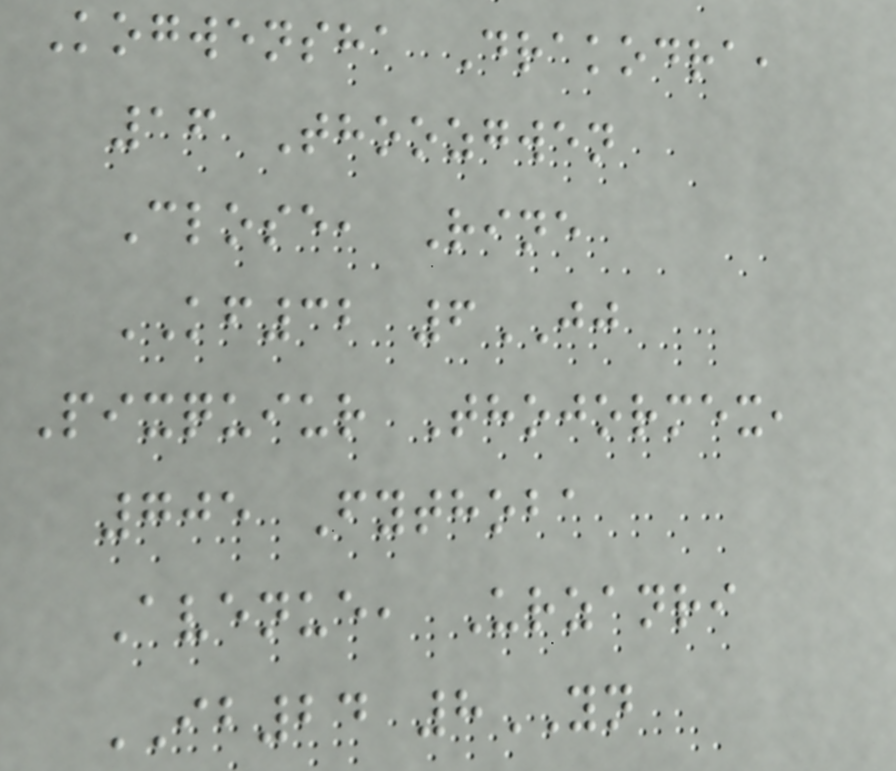Kogwensha Drakodra,
16 Thoozgwen
Close, Rine
KF32 6JJ
Pixquiur Thojormex,
705 Fythoba
Avenue, Urzanri
IB24 8YN
